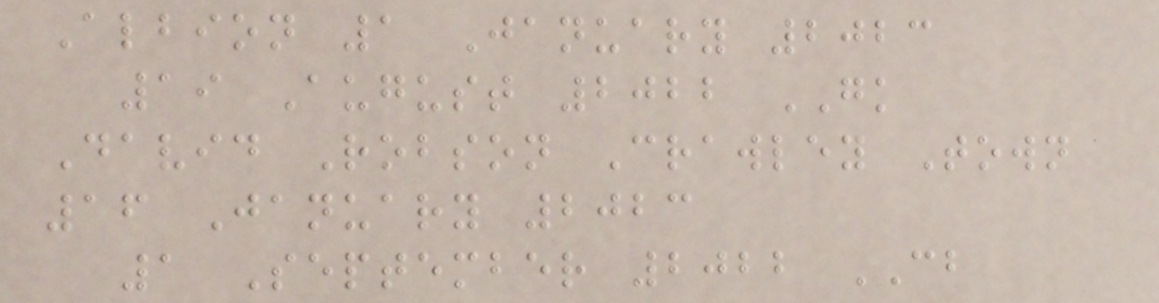Albion 1 January 2023
19 August 2022 GK
David Robson Crawley Town
16 January 2023
1 September 2022 CB
